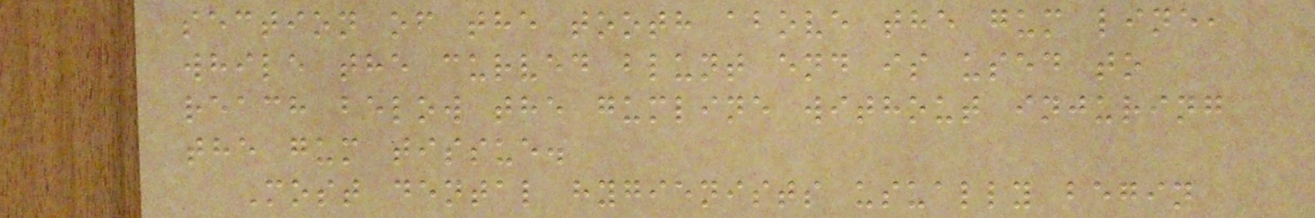section of the tooth above the gum line,
while the curved blunt end is used to
reach below the gumline without injuring
the gum tissue.
Most dental hygienists usually begin
